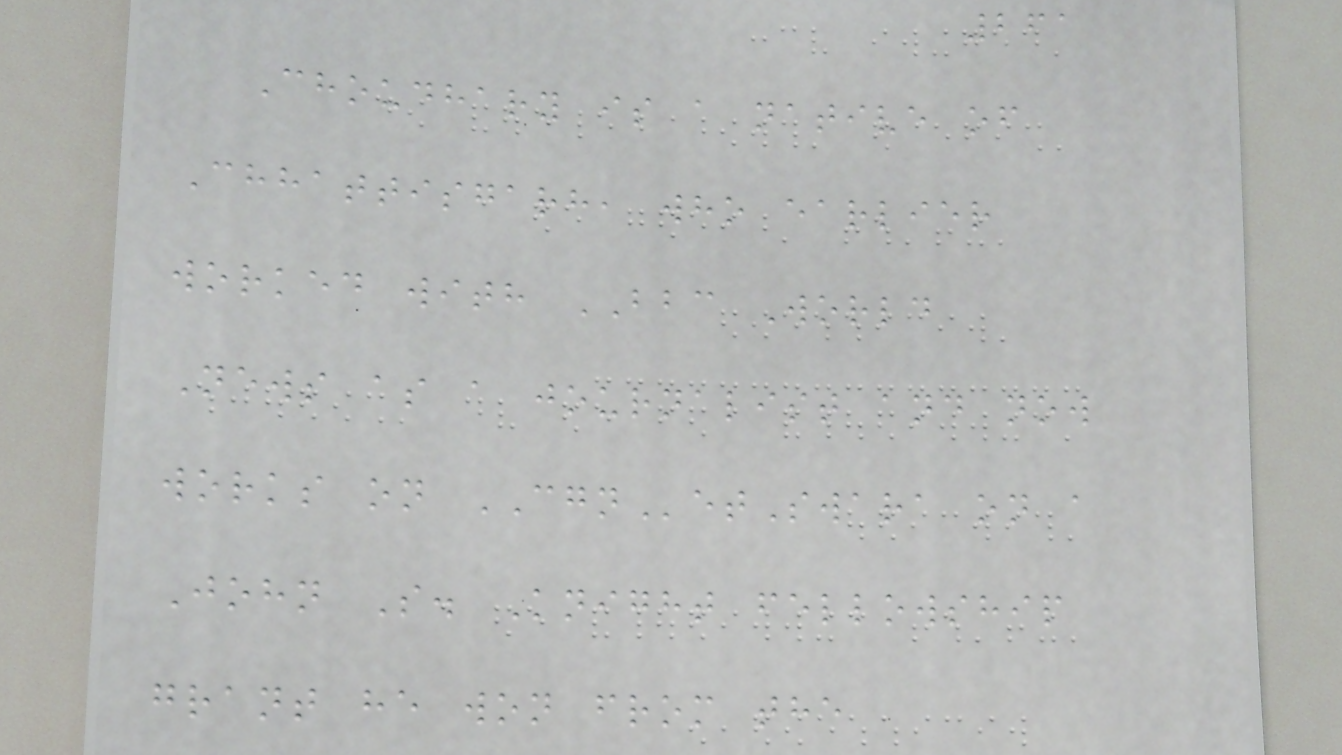261
Choudhary is a native of
Chhattisgarh, who earlier
worked with BBC World
News as a journalist and now
works on CGNetSwara on a
John S. Knight fellowship
grant he won from the
